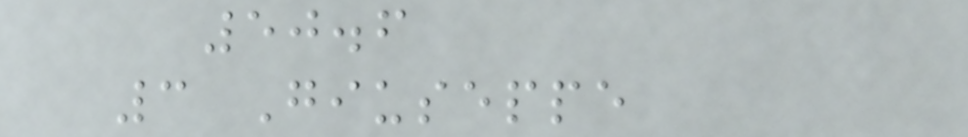50.6
3 Giuseppe
